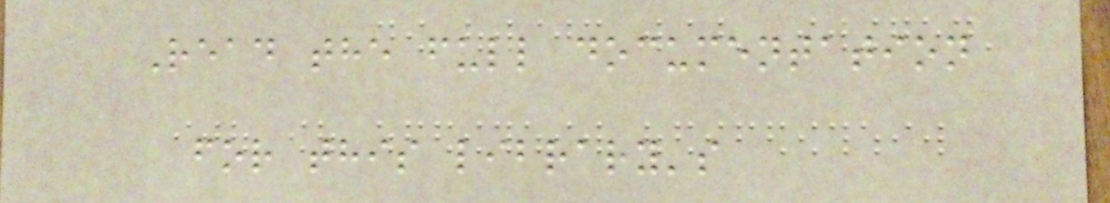Read the full documentation
for this library's
